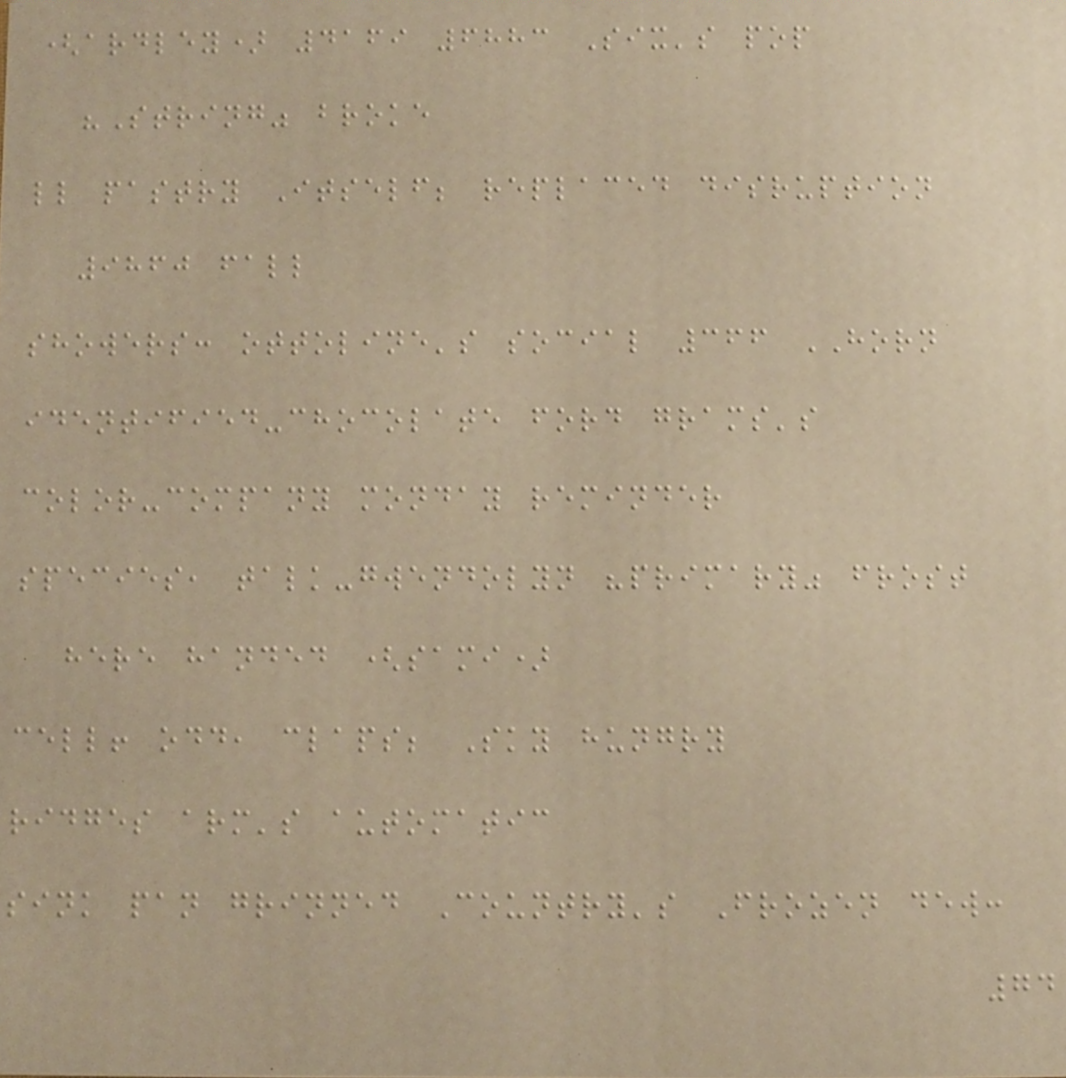(ardley) 4169 6883 Six's pop
"String" broke
ll pastry Itself; replaced disruption
9860 fall
showers: ottoline's social 366 HORN
identified-chocolate ford grams's
color-company monday reminder
species, talk-gwendolyn "primary" frost
here handed (sami)
cell! odd, claps; Sky hungry
ridges arm's automatic
sink pan grinned Country's Frozen dew:
74
